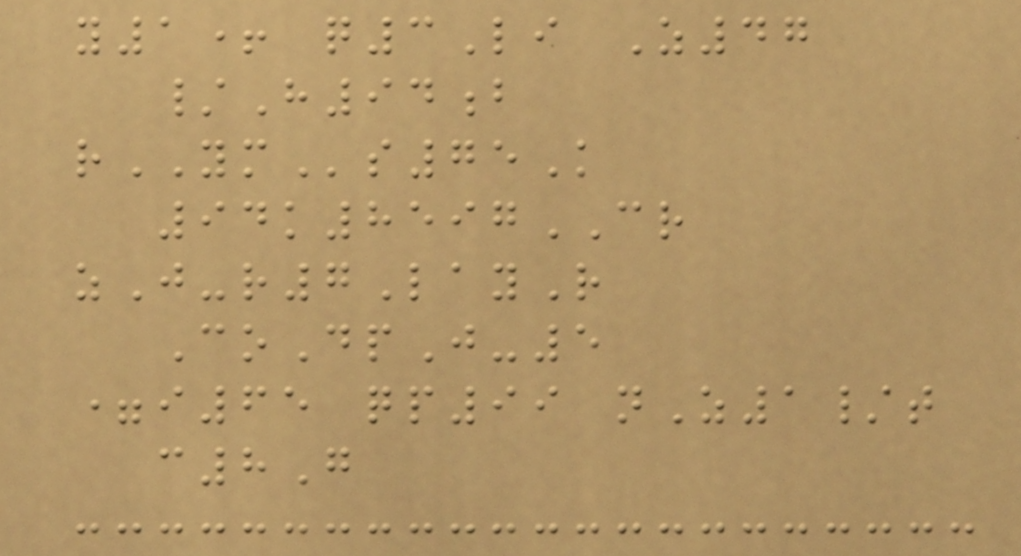y1+ q3Li Z47
/H94b
rYMs75K
94k8597CR
zJ-r7LayR
CoDpJ-5
=i65 qp99 nZ1/t
c8G
